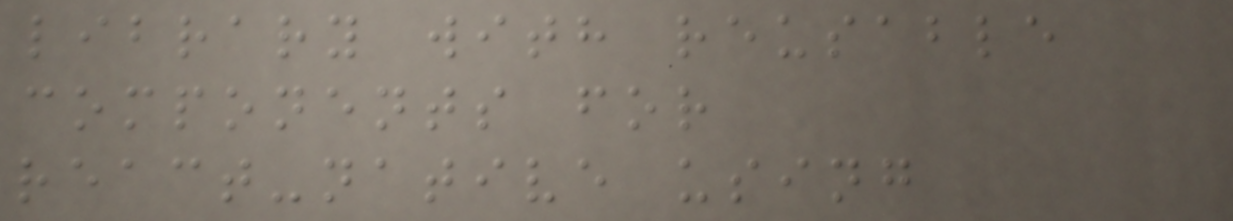library with reusable
components for
react-native using
